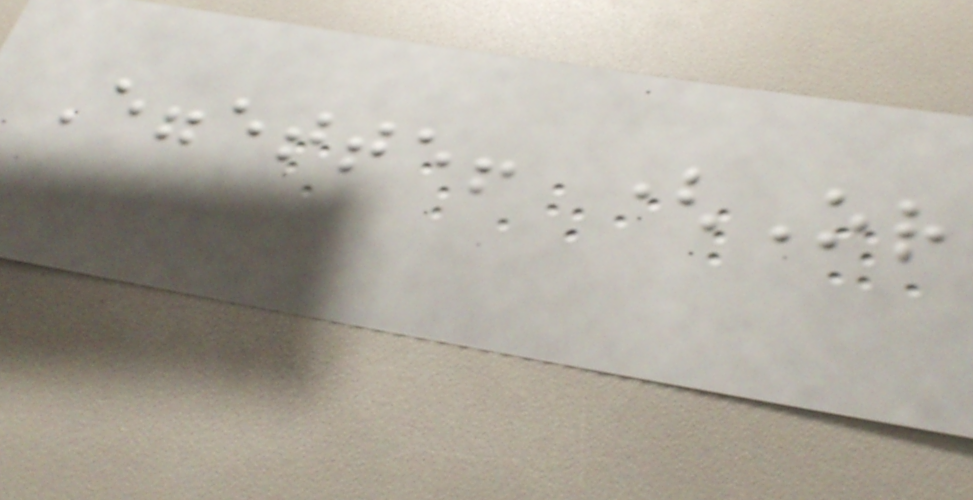Eggette! (Or
